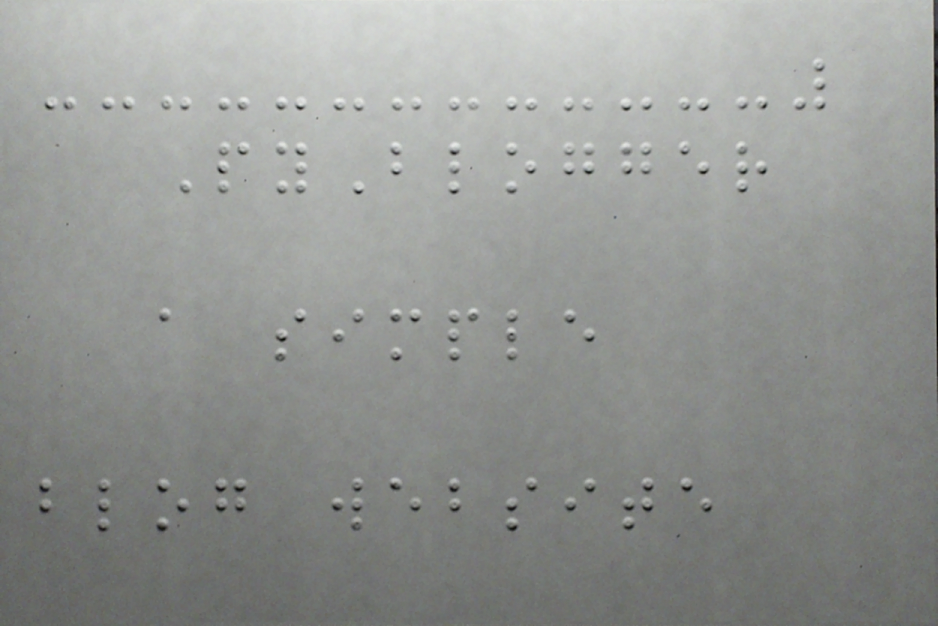PyBlogger
a simple
blog website
